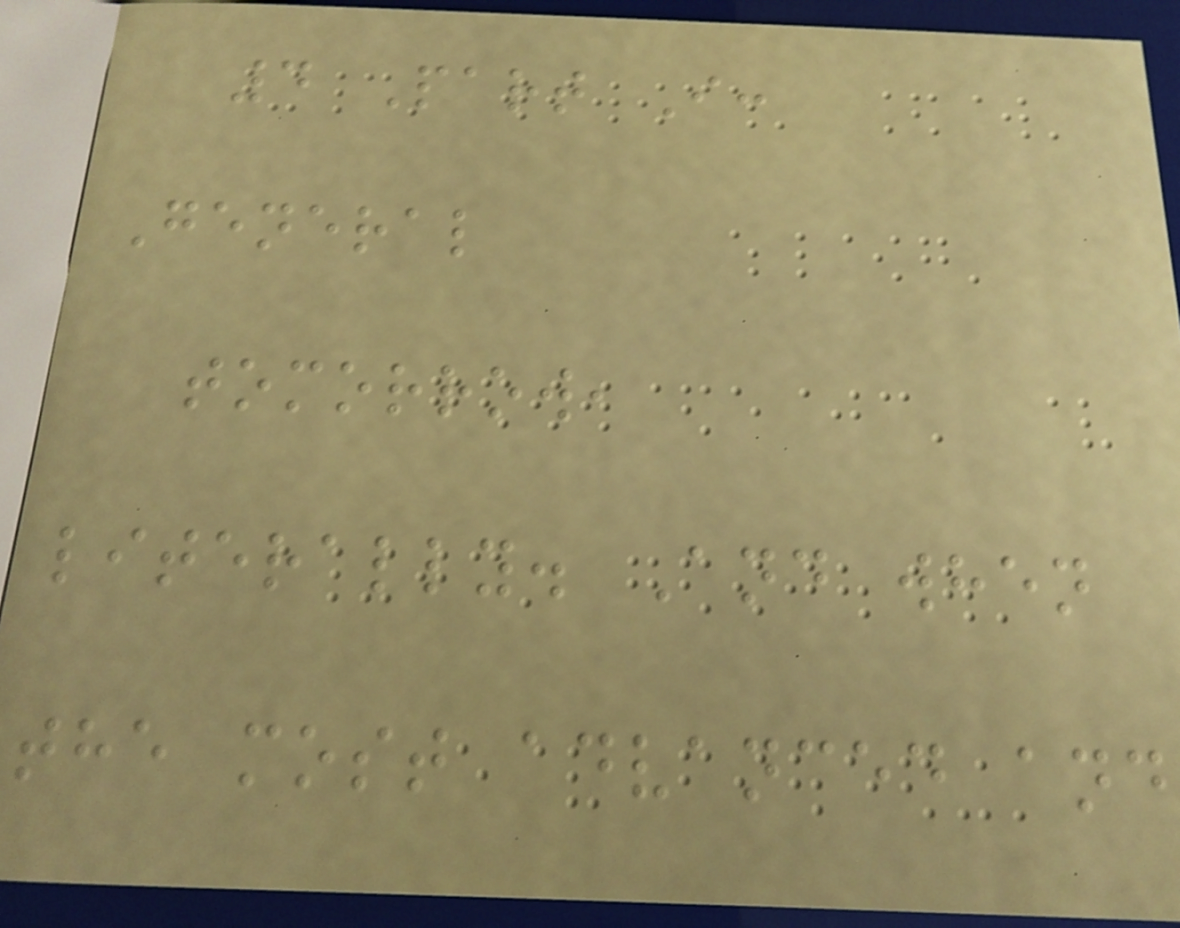4 Part I:
General
tomorrow,
literally. And when
the most advanced and
